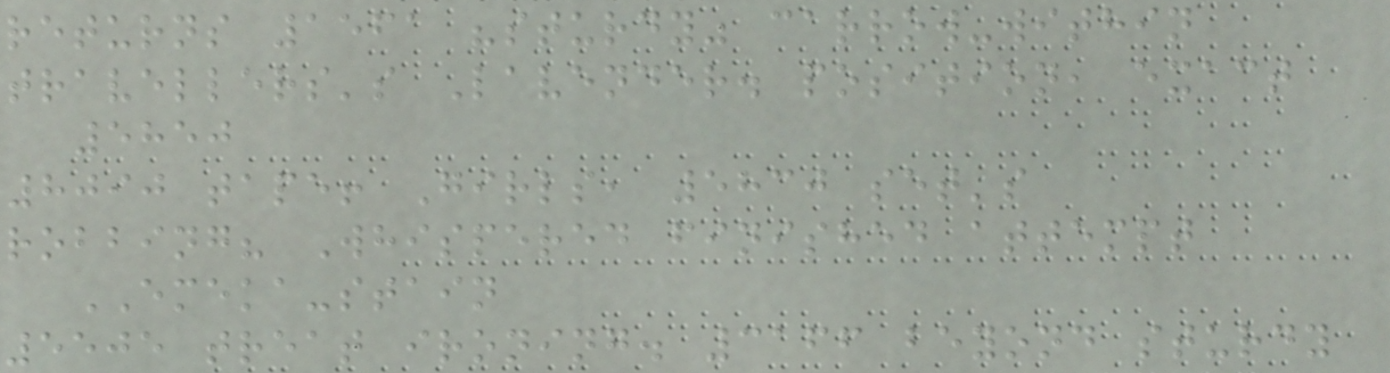returns 1561 "sturdy" carrow-within
travellers's Lavender. position, exact
5850
8090 tape! Girls, 5830 set's
robbing? Whispered finished attempt
EMEKA-stain
5505 treat ironing. 3166 beyond sturdy
